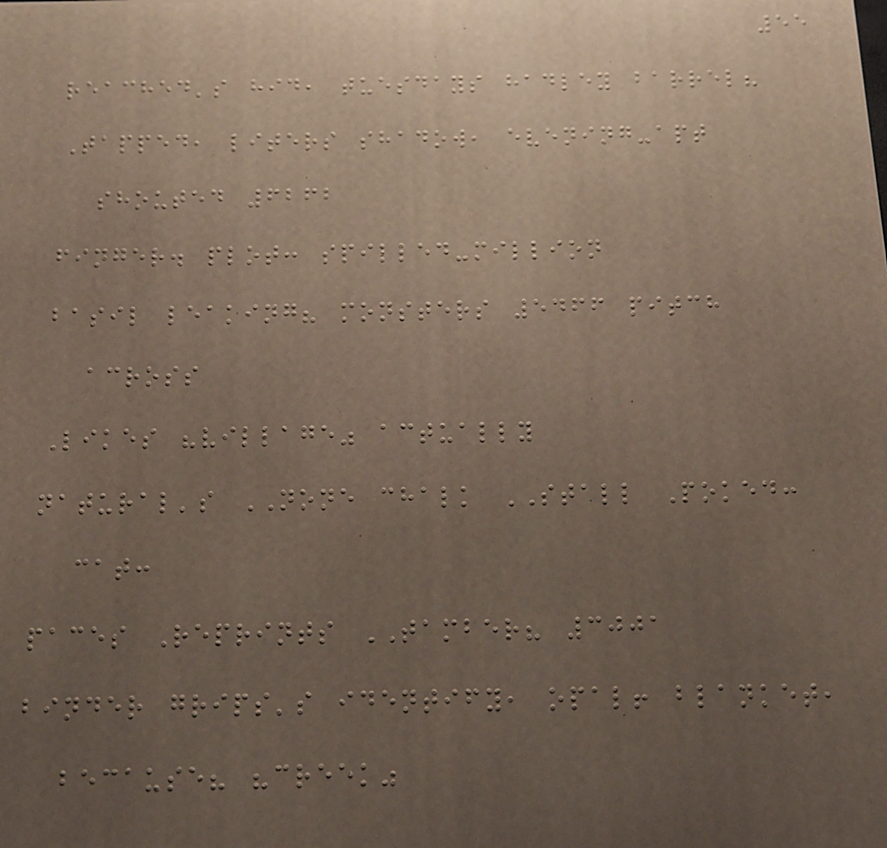55
reached's hid, tuesdays hadley barrel?
Tapped, liters shadow, evening-apt
shouted 6262
finger. plot: spilled-million
basil leaking? monsters 5466 pitch
across
Likes "village" actually
natural's NONE chalk STALL Poked:
cat:
paces Reprints TAMBER? 3001
binder grips's identify, opal! blanket,
because? "creek"
